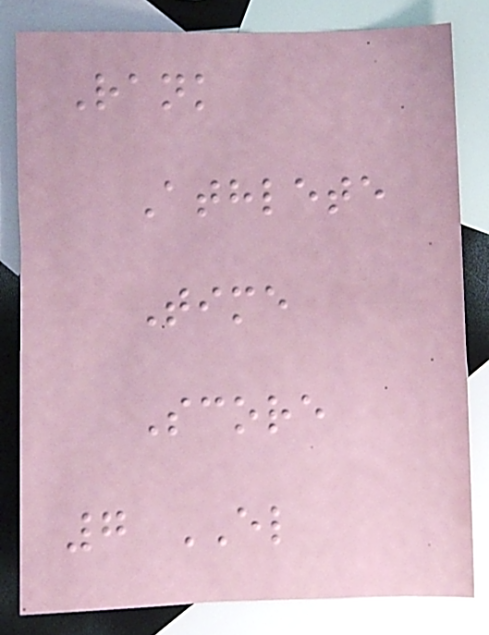Rank
Athlete
Time
Score
7 EL
